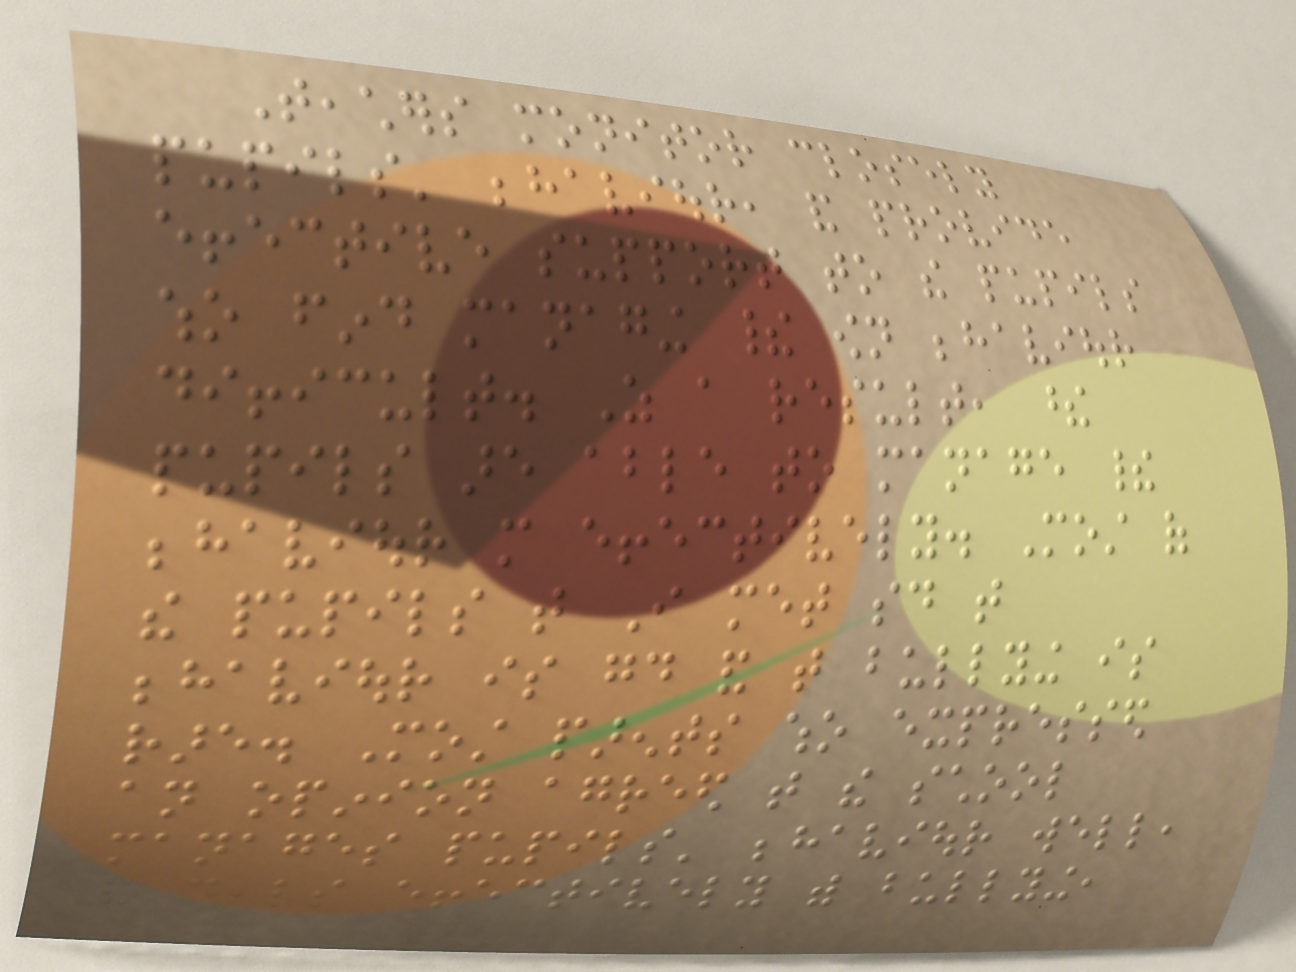Teachers monitor closely
pupils' behaviour, and provide
effective support to the pupils
who find managing their own behaviour
difficult. As a result, these
pupils are able to manage their
behaviour more effectively. Most of
the pupils that I met said that
behaviour is good and that bullying is
rare. Most parents who expressed
an opinion agreed that the school
manages pupils' behaviour well,
and deals effectively with bullying,
